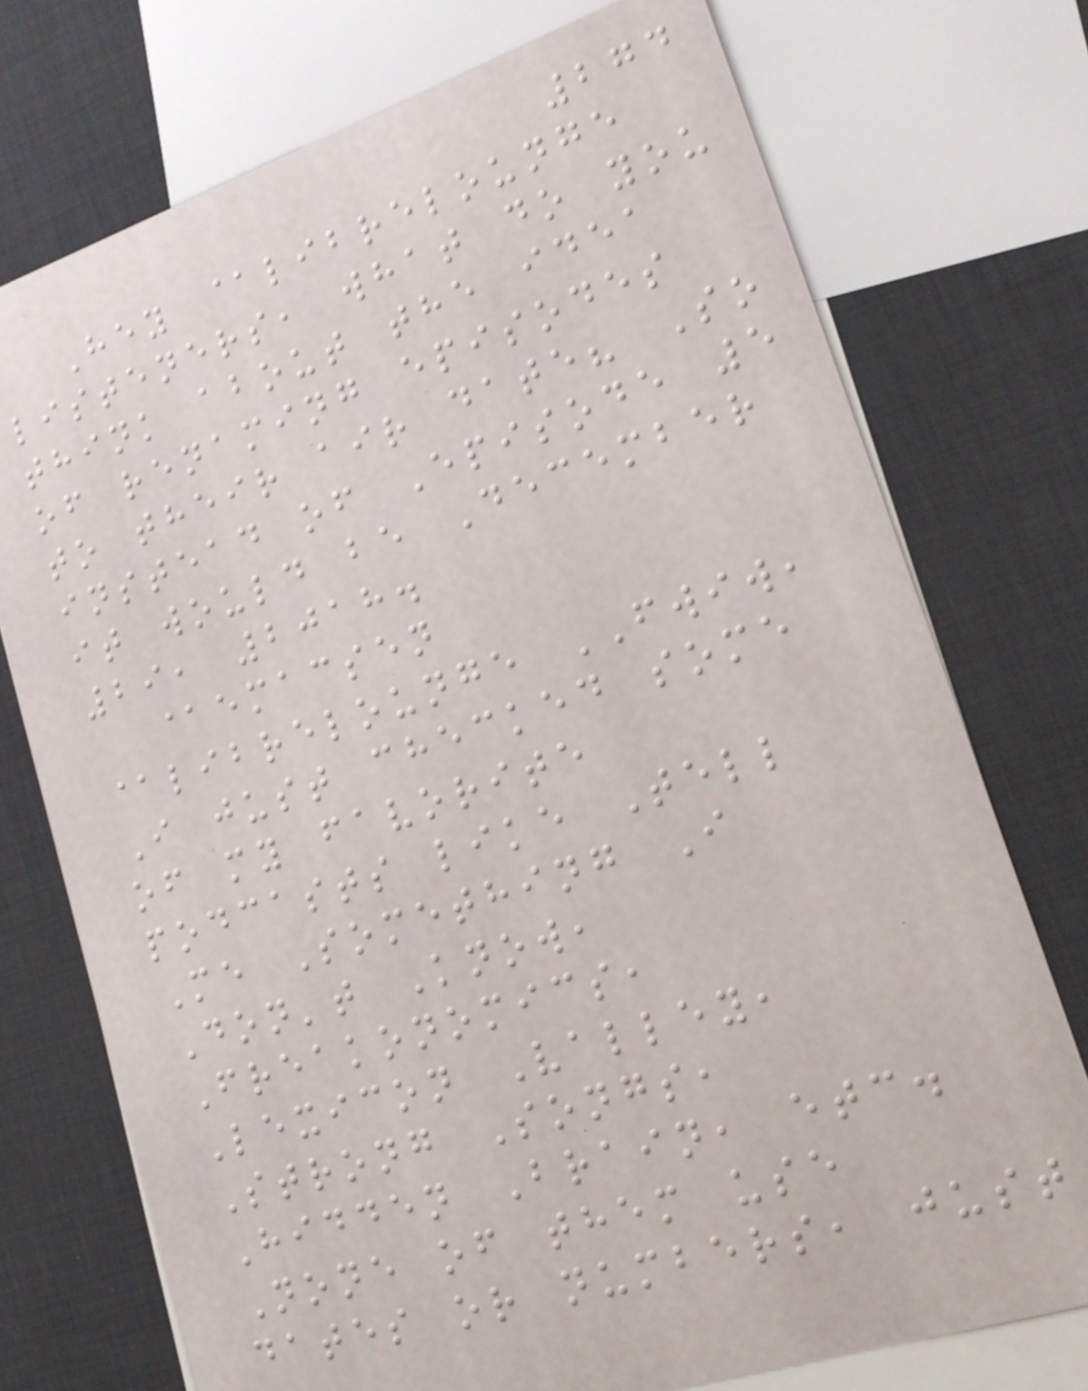274
Hey @librelounge
listeners, what do you
think about the idea
of renaming episodes
to their air date? So
instead of Episode 5
it would be December
29, 2018.
@emacsen
@librelounge FWIW,
I just checked some
of my favorite
podcasts like Tell
Me Something I
Don't Know,
Freakonomics,
Lexicon Valley,
Strong Songs,
Hidden Brain, etc.
None of them use
dates or numbers, just
